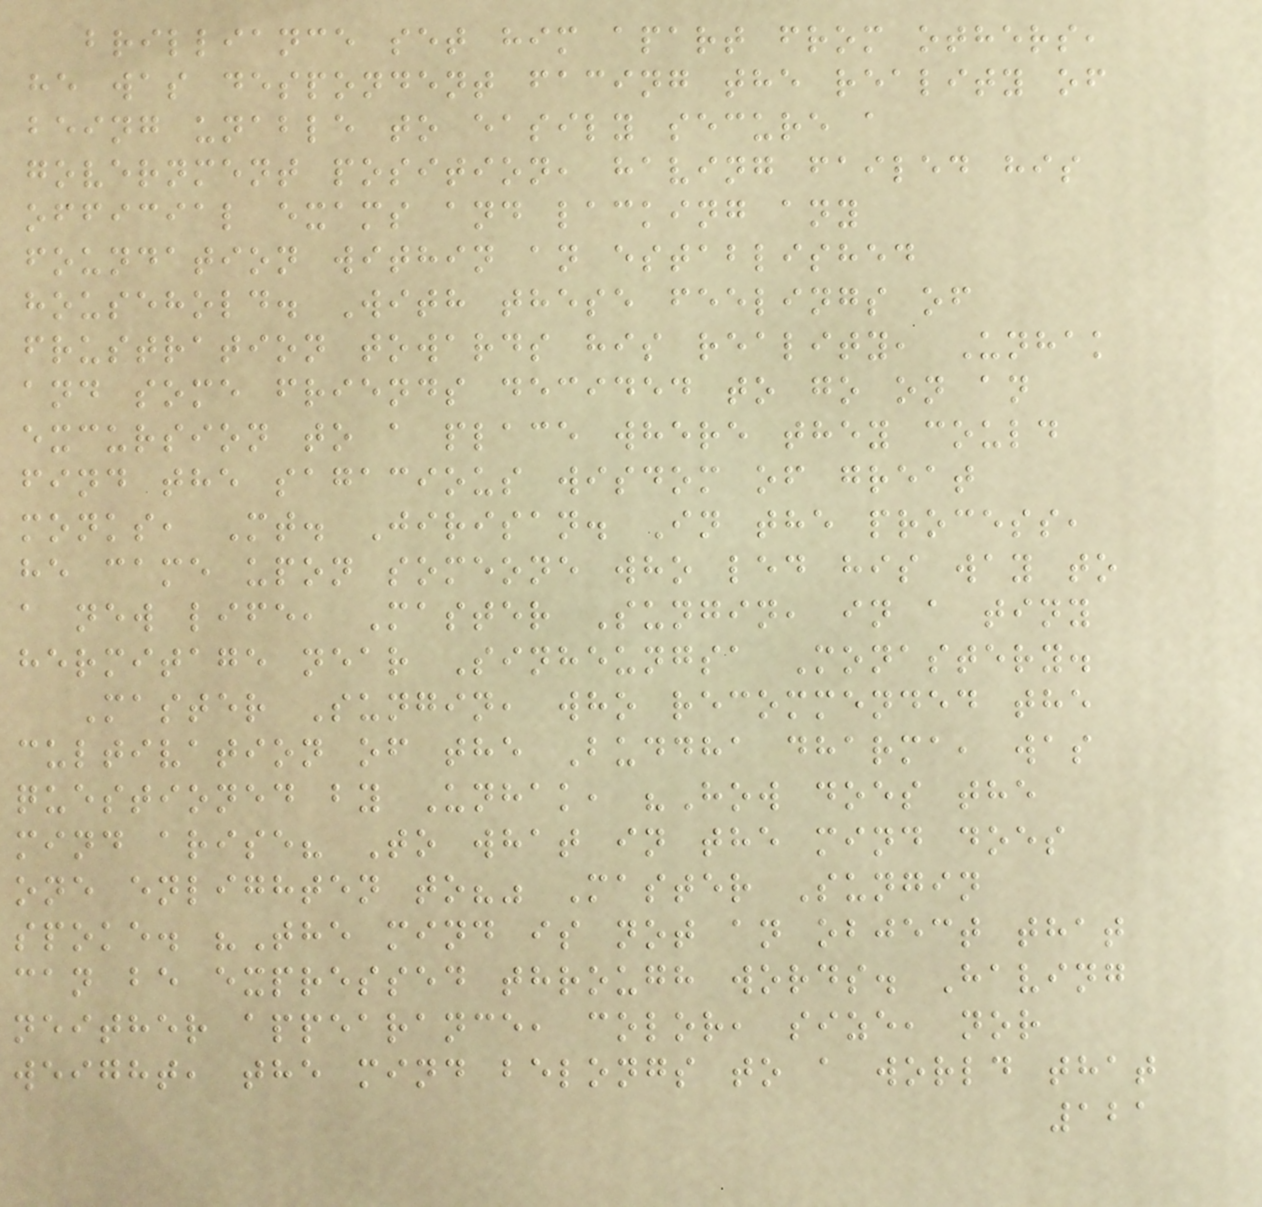brilliance set him apart from others,
he was despondent facing the reality of
being unable to easily secure a
government position, having failed his
official exams and lacking any
foundation within an established
household. With these feelings of
frustration towards his reality, Unhak
and some friends decided to go on an
excursion to a place where they could
find the sagacious wisdom of great
monks, Mt. Jirisan. In the process,
he came upon someone who led his way to
a new life, Master Sungin, in a tiny
hermitage near Sinheungsa Monastery.
Master Sungin, who recommended the
cultivation of the Buddha dharma, was
questioned by Unhak, "How does the
mind arise? To what in the mind does
one enlighten to?" Master Sungin
spoke. "The mind is not an object that
can be expressed through words. Having
neither appearance, color, size, nor
weight, the mind belongs to a world that
121
